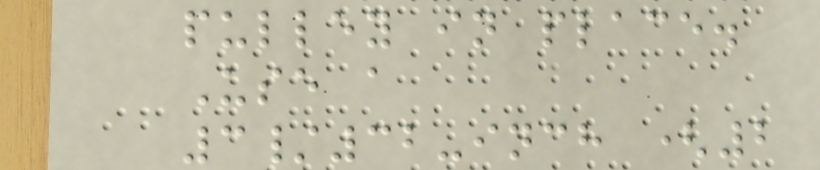pulley in place.
Use a
3/32-inch (2
